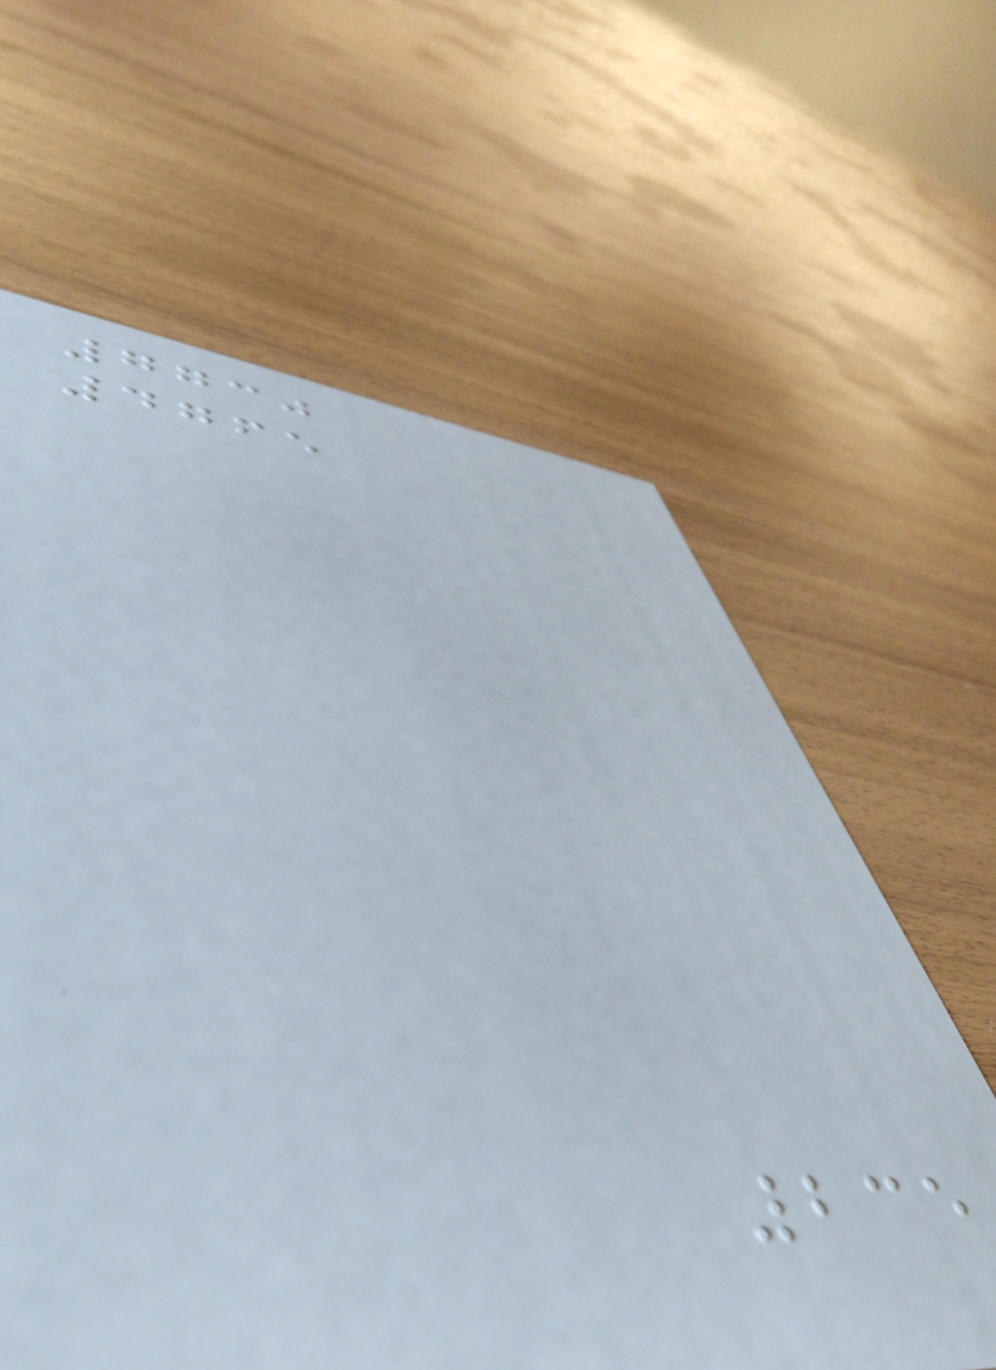7730
4765
235
